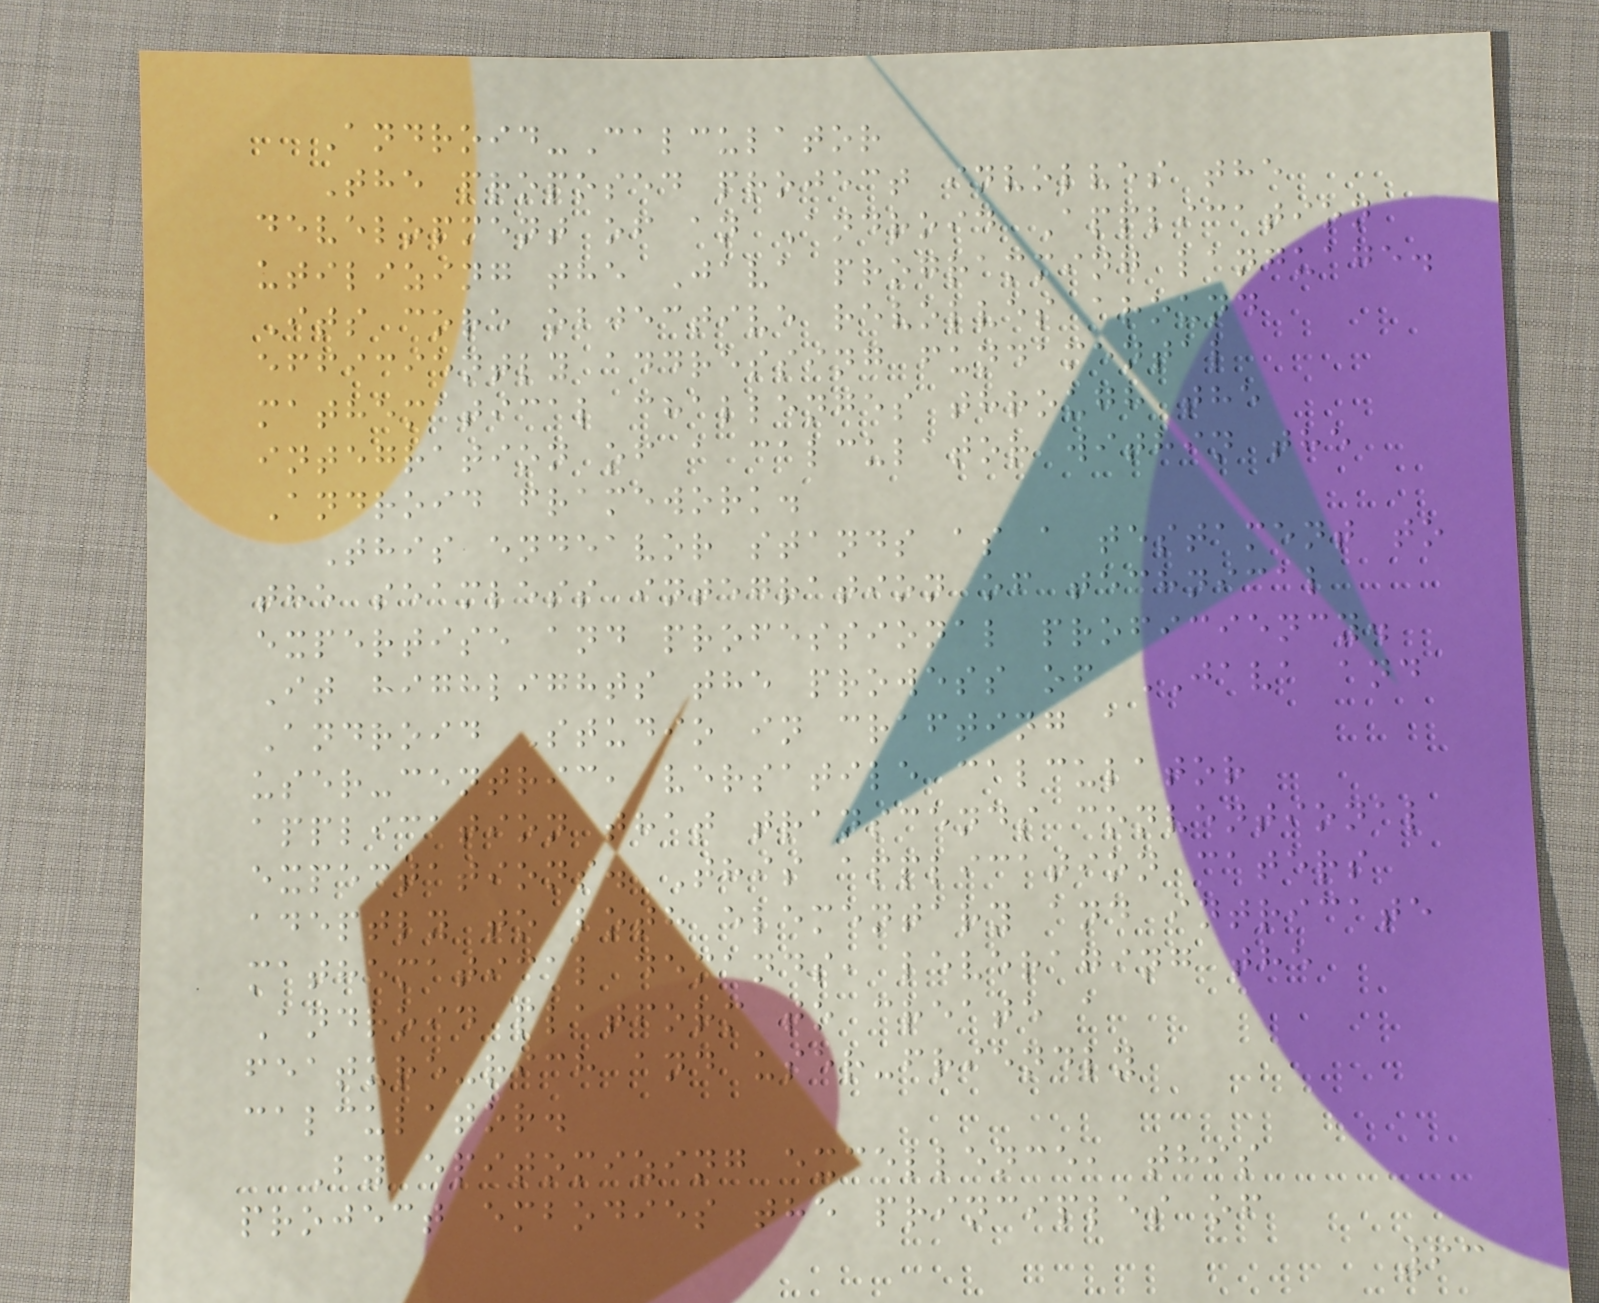Android-Calculator
The proposed project involves the
development of an Android Application
utilizing the Java programming language.
Its core objective revolves around
efficiently addressing fundamental
mathematical challenges through the
integration of a calculator within the
Android framework.
This endeavor stands as a testament to
the seamless integration of technical
expertise and professional proficiency.
It highlights the prowess of JAVA and
Android Studio in crafting a
user-centric, versatile calculator
application that transcends conventional
expectations. This application caters
adeptly to both elementary and intricate
mathematical demands, leveraging the
Android platform to create a
feature-rich and user-friendly
calculator.
By epitomizing excellence, this
project embodies the principles of
63
